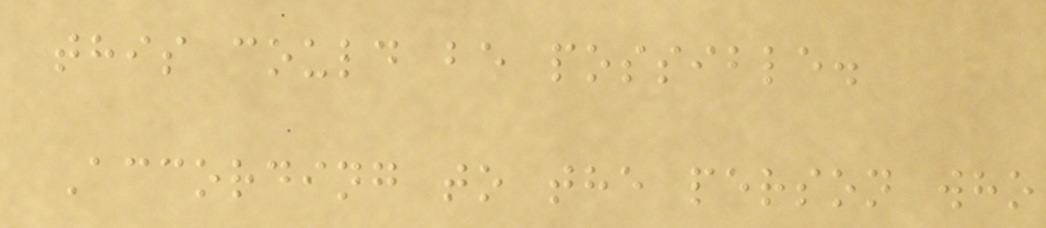this could be possible.
According to the person who
